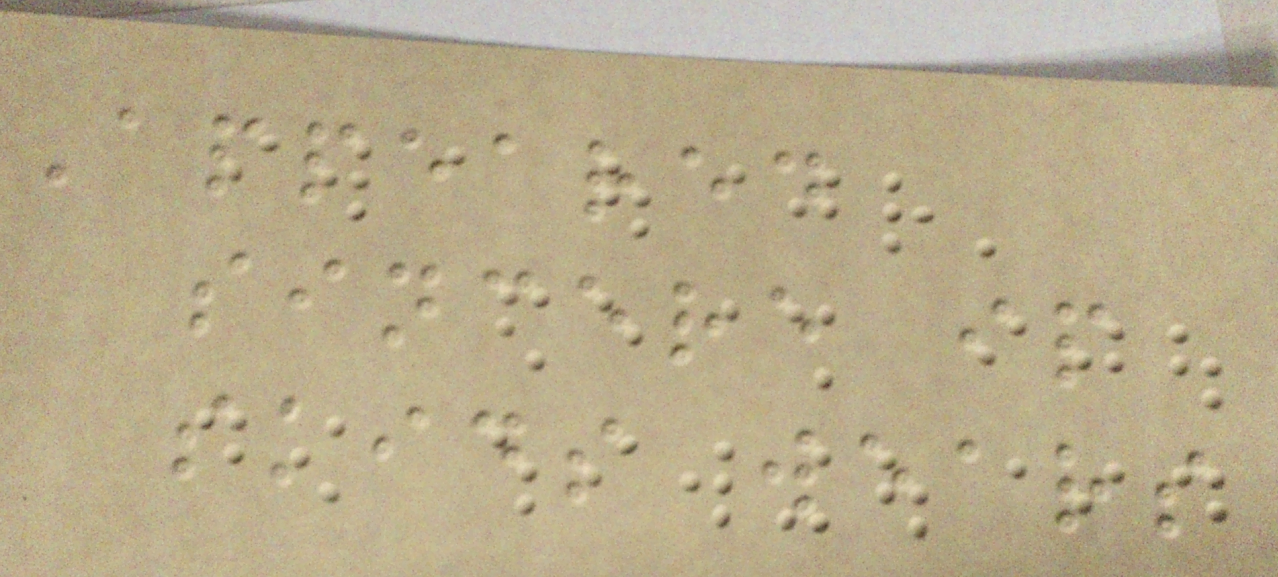Appeared
sincere ip
skids wears
